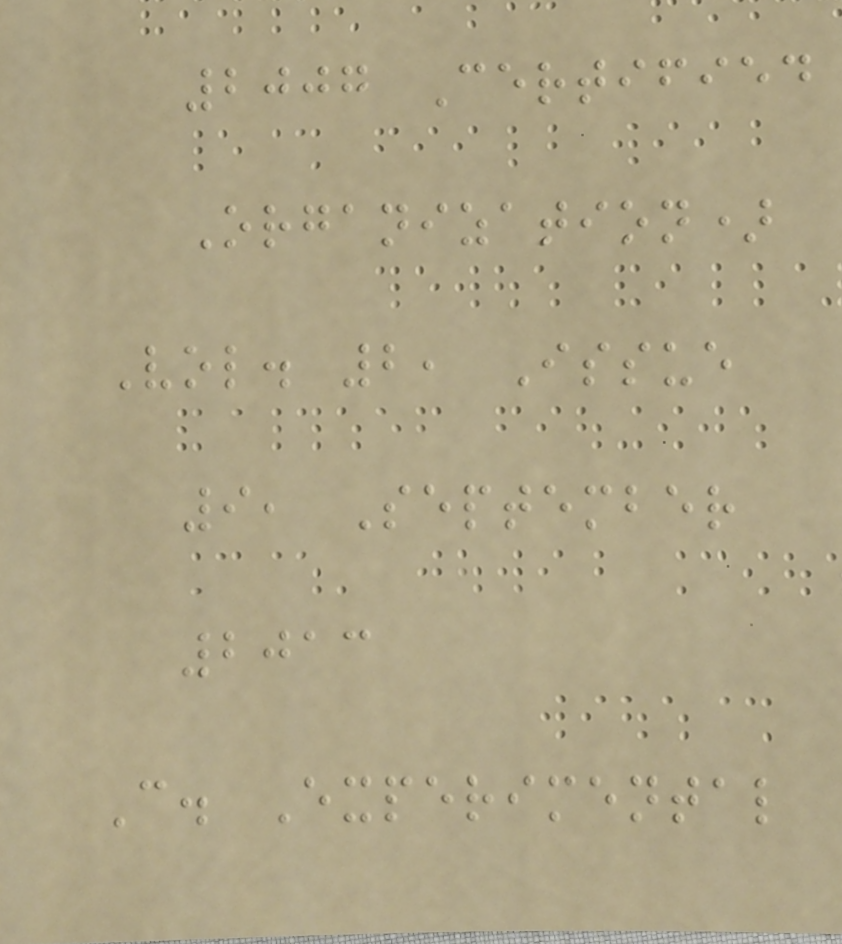2007 Certified
Organization)
Vol. 2, Issue
9, September
2013
C. Experimental
